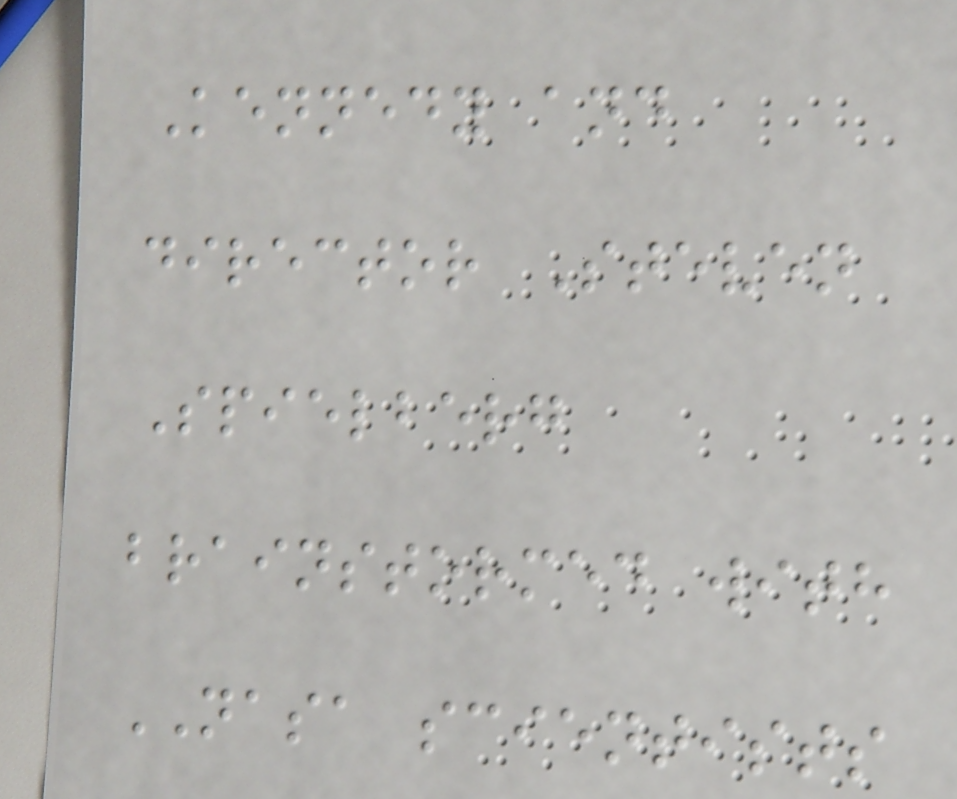Kennedy and
director Steven
Spielberg
brainstormed with
NASA scientists
